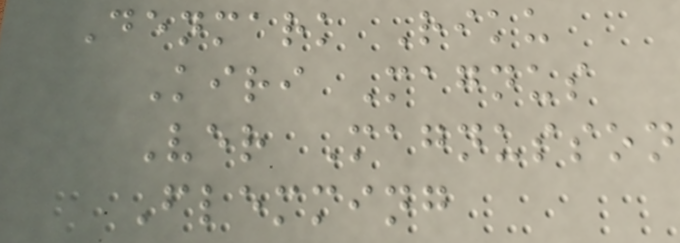Denmark Riku
Kiri Magnus
Ver Magnusson
Flemming
